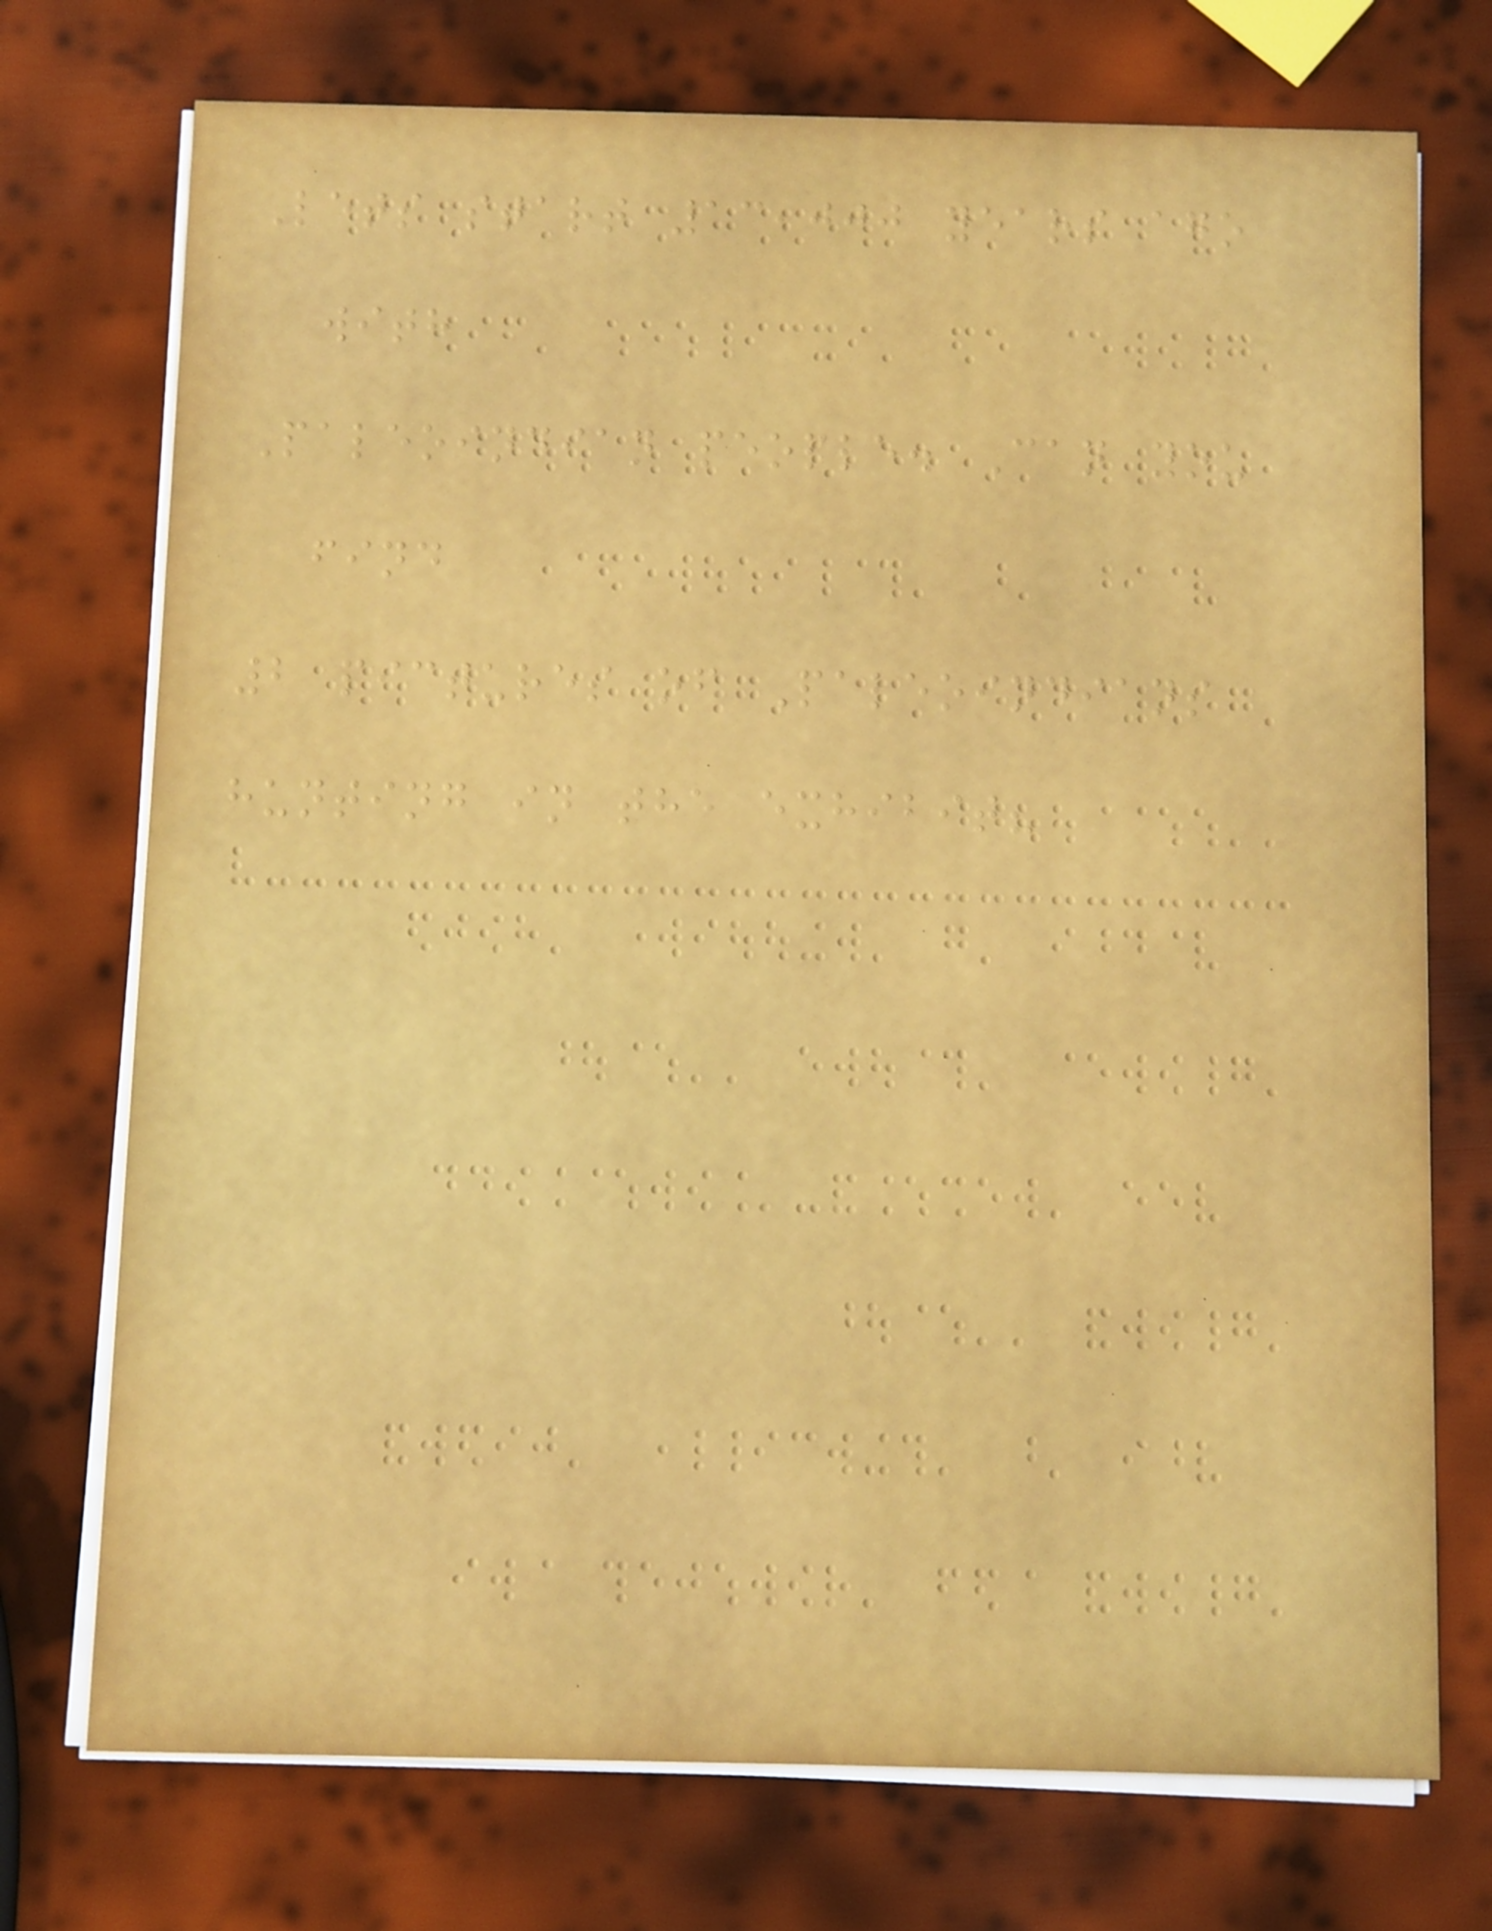Lets start 13,000 years ago
with
Paleoindian people. Can you
find
2 pictures of Paleoindians
hunting in the exhibit?
